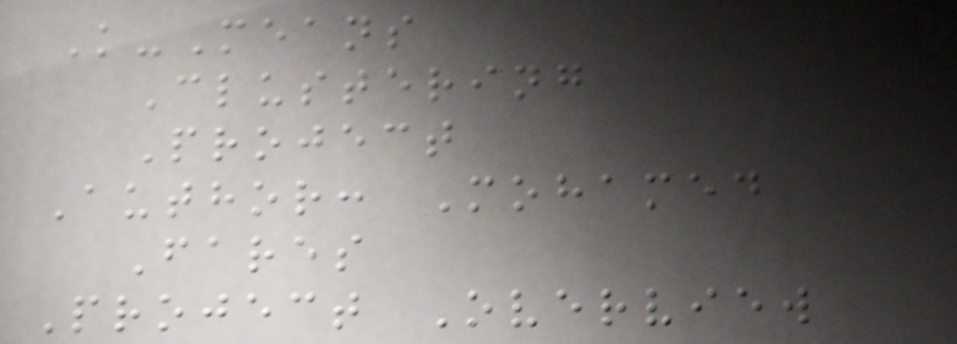K-Means
Clustering
Project
Author: Mohamed
Fares
Project Overview
